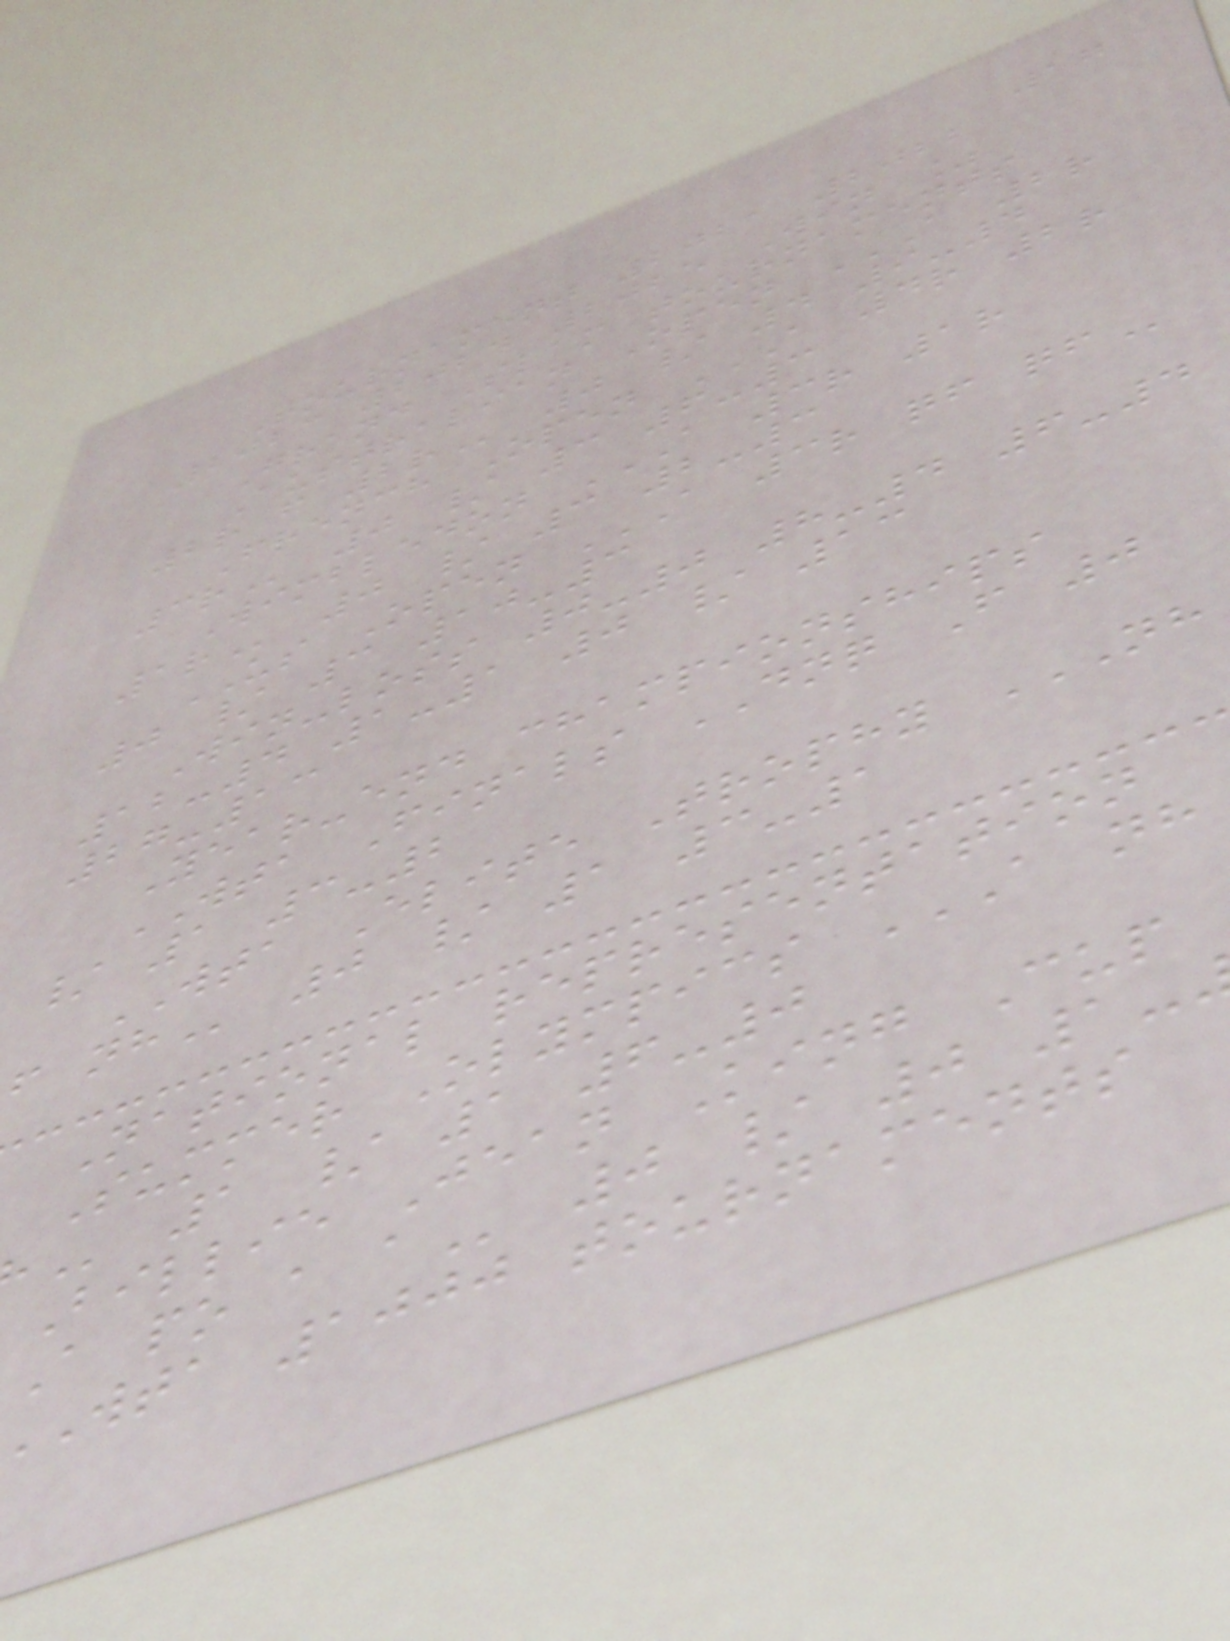17
Tournament 2021 2022
2023 2024 2025 Win %
Grand Slam tournaments
Australian Open A 2R
French Open A 4R 2R
0 / 3 6-3
Wimbledon A 3R 1R
0 / 3 2-3
US Open A 3R QF QF
0 / 3 10-3
Win-loss 0-0 8-4 6-4
12-4 1-1 0 / 13
27-13
Year-end championships
WTA Finals DNQ F 0
/ 1 3-2
WTA Elite Trophy NH
National representation
1 / 1 6-0
Billie Jean King Cup
A po a
wta 1000 tournaments
